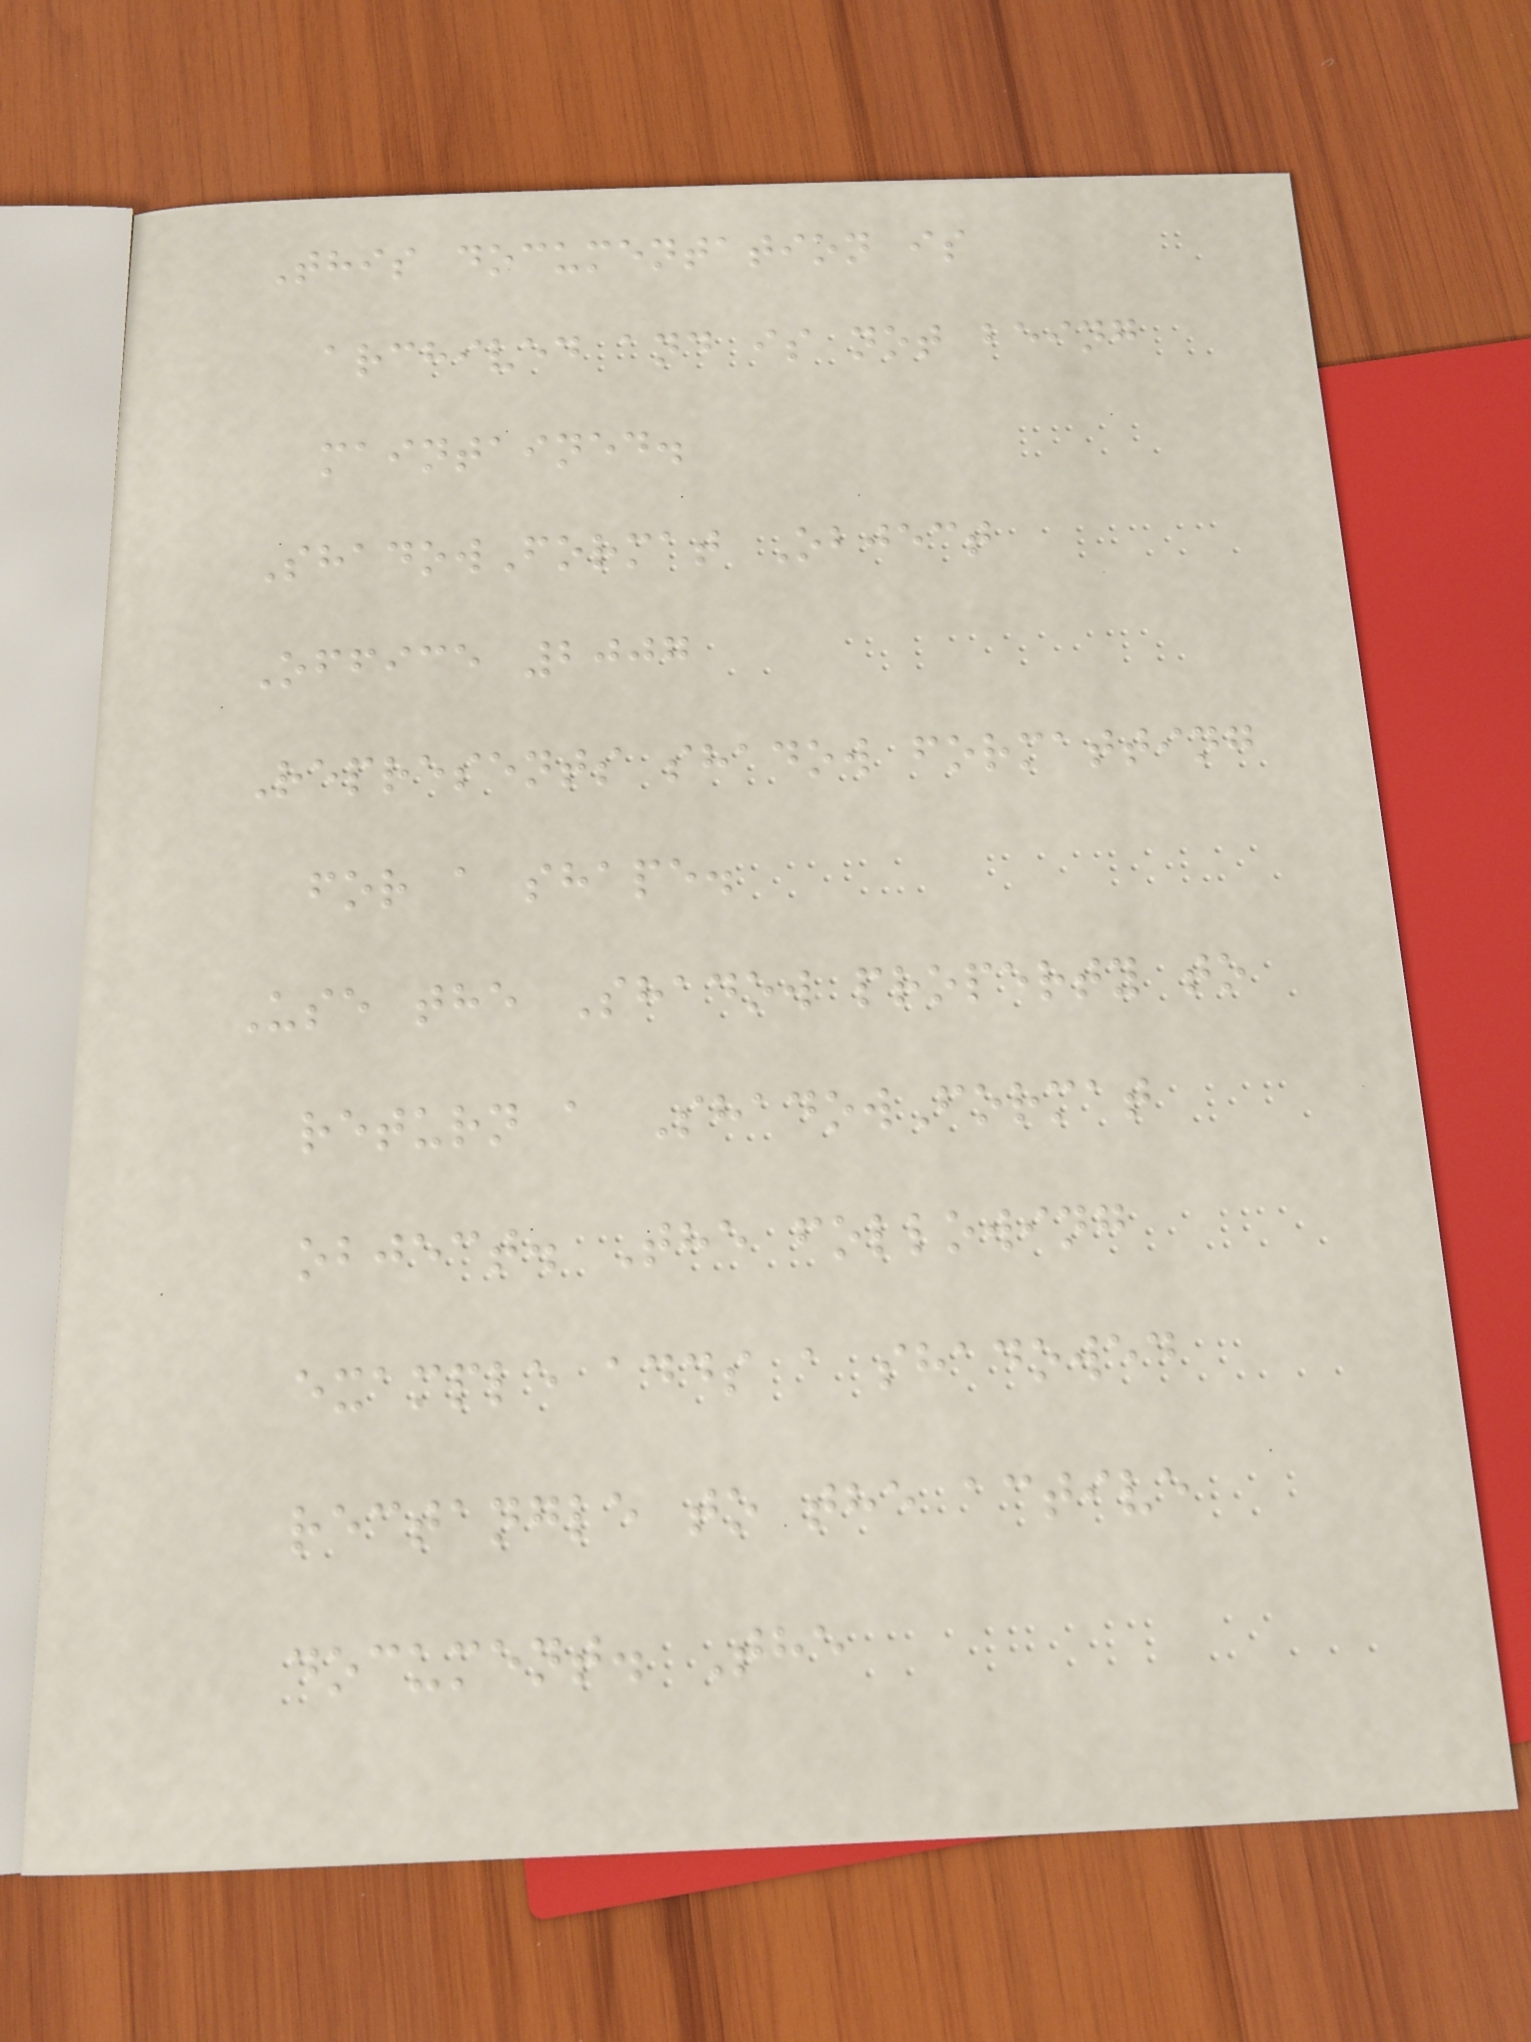This documentation is
archived and is not being
maintained.
ShadowFormat Object
Office 2007
Represents shadow formatting
for a shape.
Use the Shadow property to
return a ShadowFormat
object. The following
example adds a shadowed
rectangle to the active
document. The
